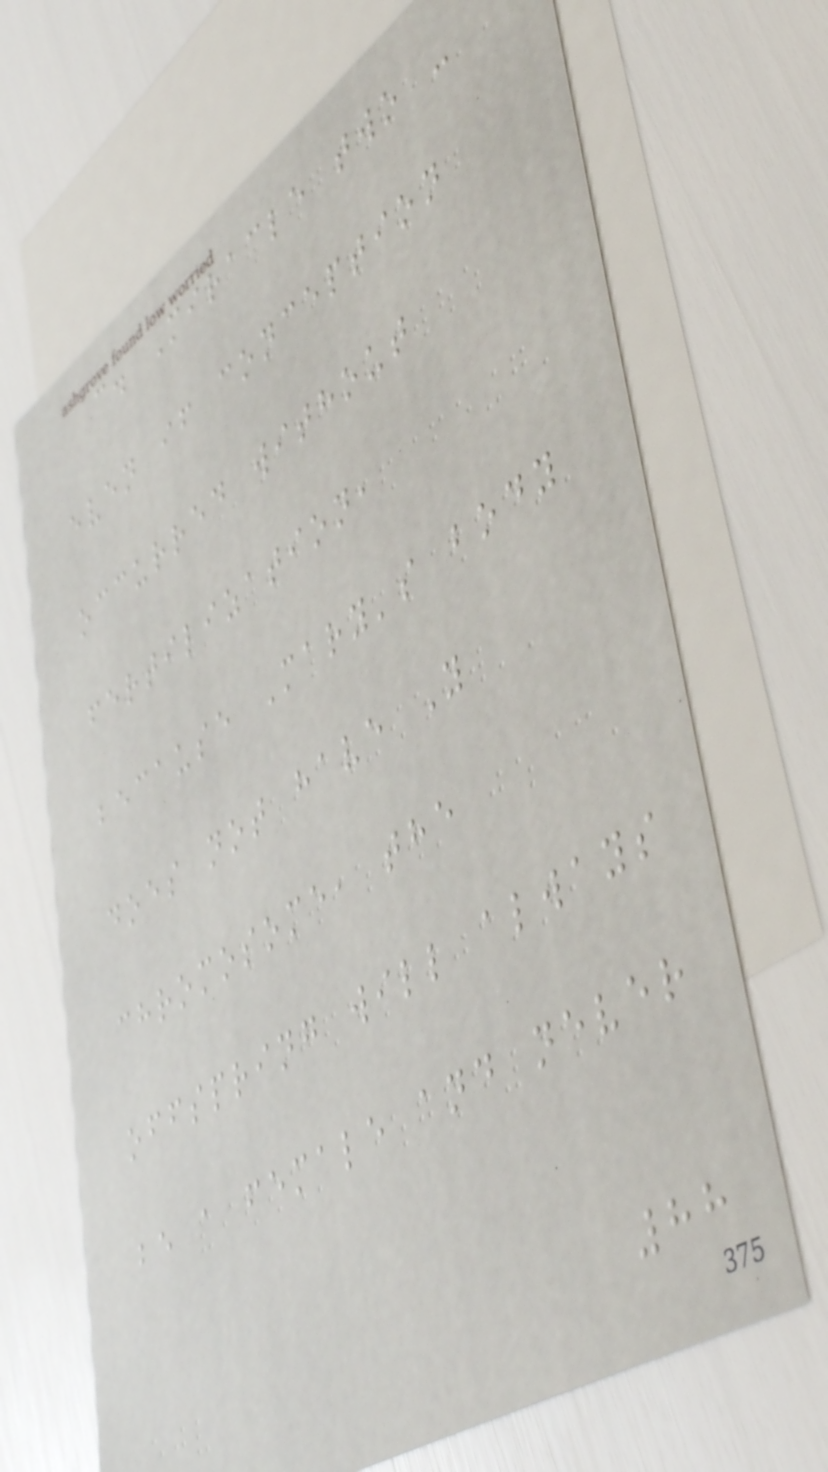c. Miracle two -
even if conception
occurred without
fertilization,
because Mary's body
does not have Y
chromosome, the
offspring will always
be a female and never
88
